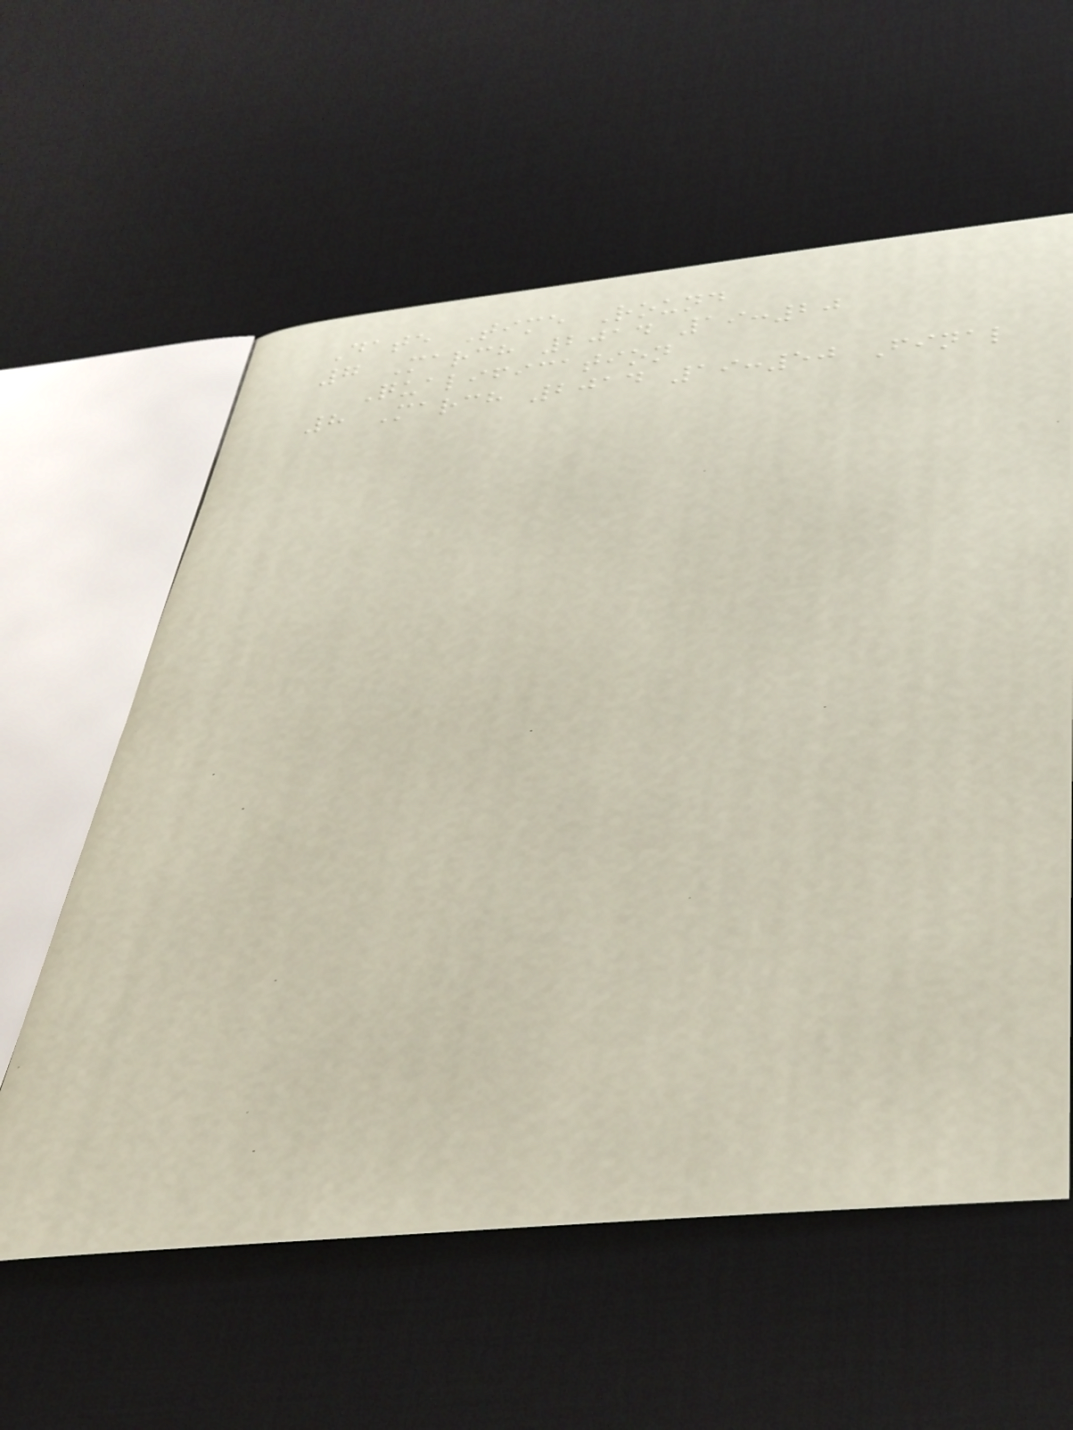Date Time Round
7 March 2014 19:20
Qualification
8 March 2014 19:50 Final
